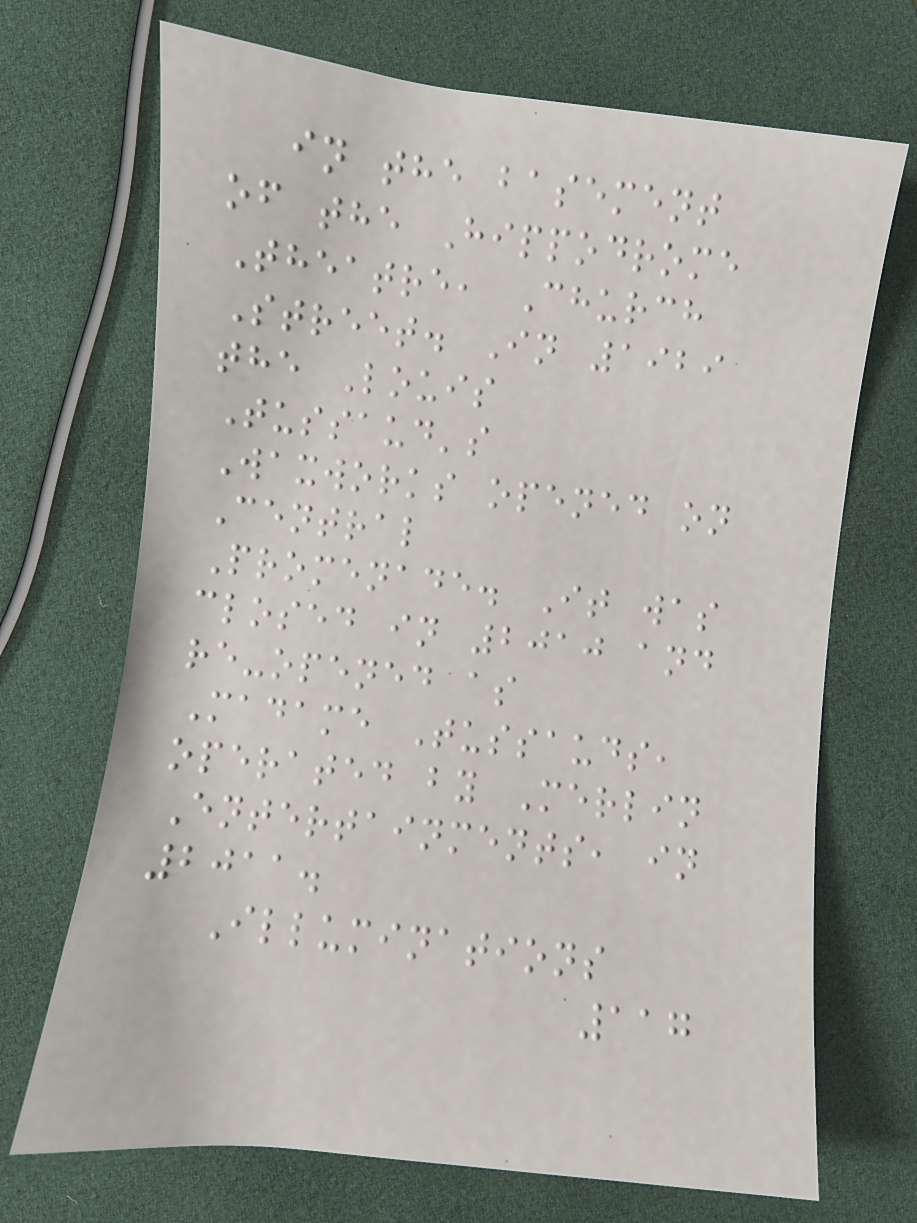in the basement
of the Hippodrome
Theatre, Church
Street. In 1929
the Louis
Tussaud's
Waxworks opened on
Central
Promenade. It was
closed in 2010 and
re-opened as
Madame Tussauds,
operated by Merlin
Entertainments, in
2011.
Illuminations
117
